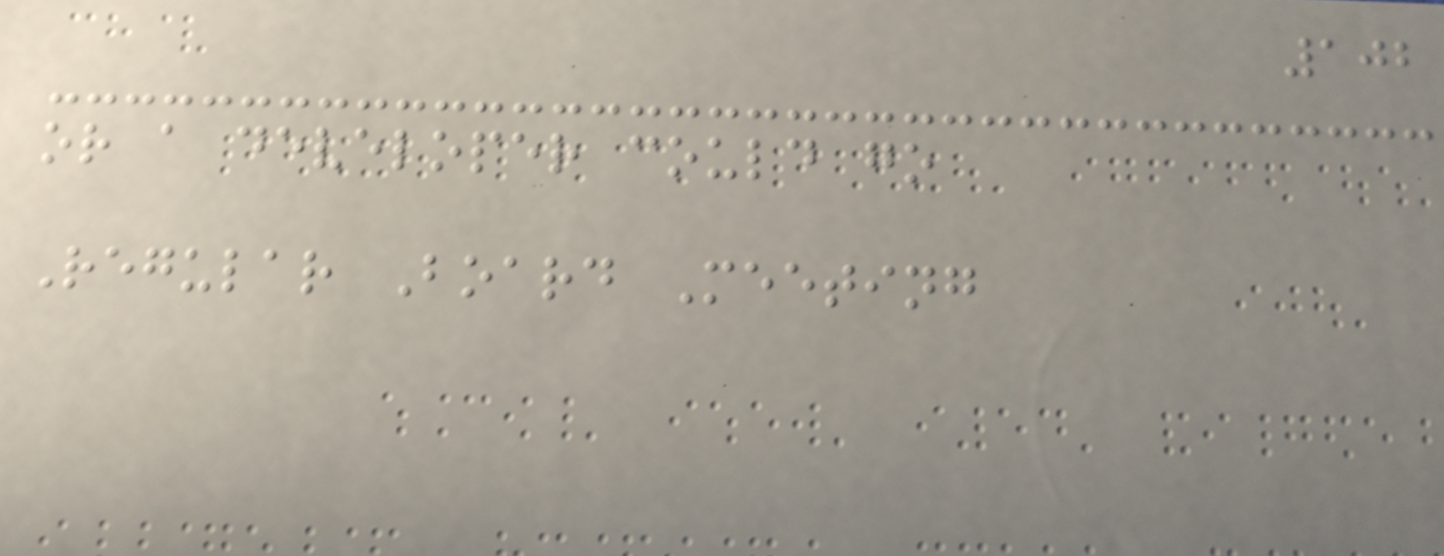102
or a developer could go
Regular Board Meeting
